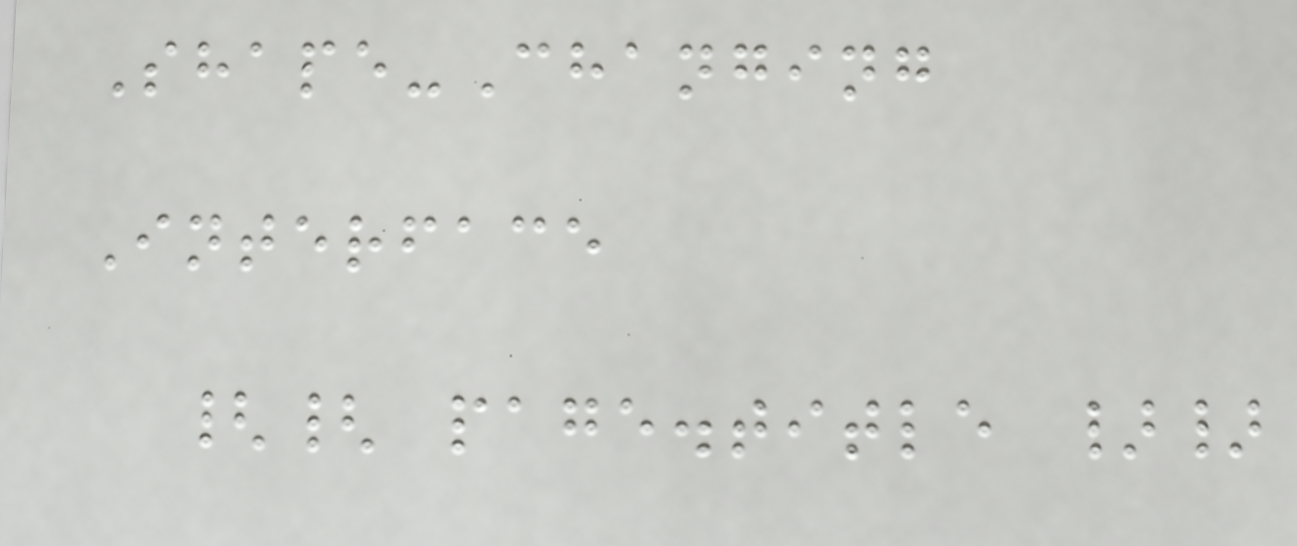Shape-Changing
Interface
{{ page.title }}
